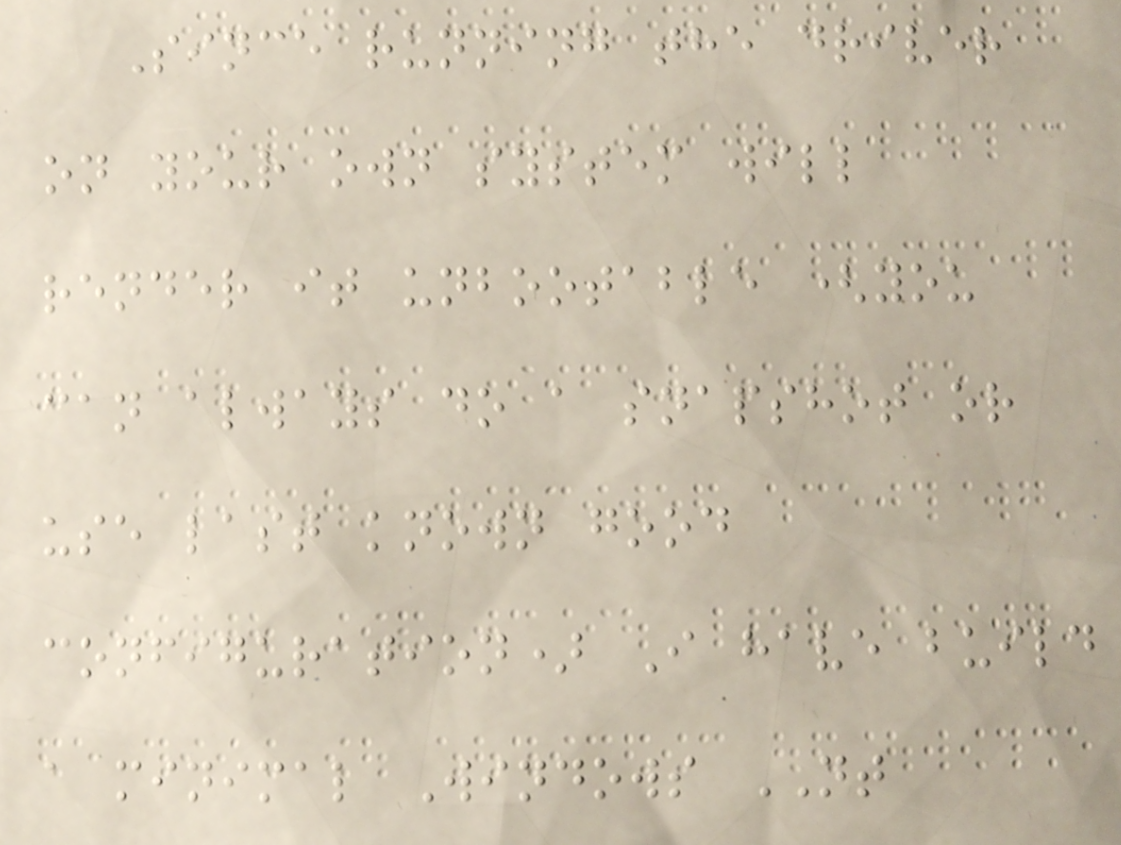Since running the driver
on your own system will
render it unbootable (you
can always do a snapshot or
use last known good
configuration) I have build
a minimal Windows NT
